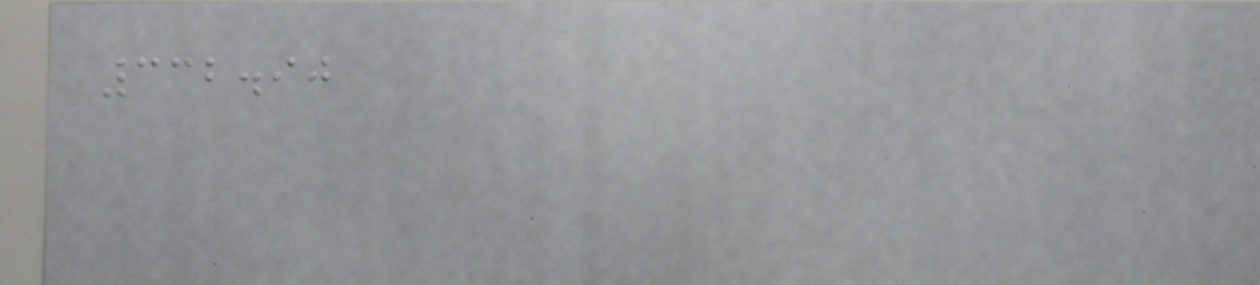332.90
